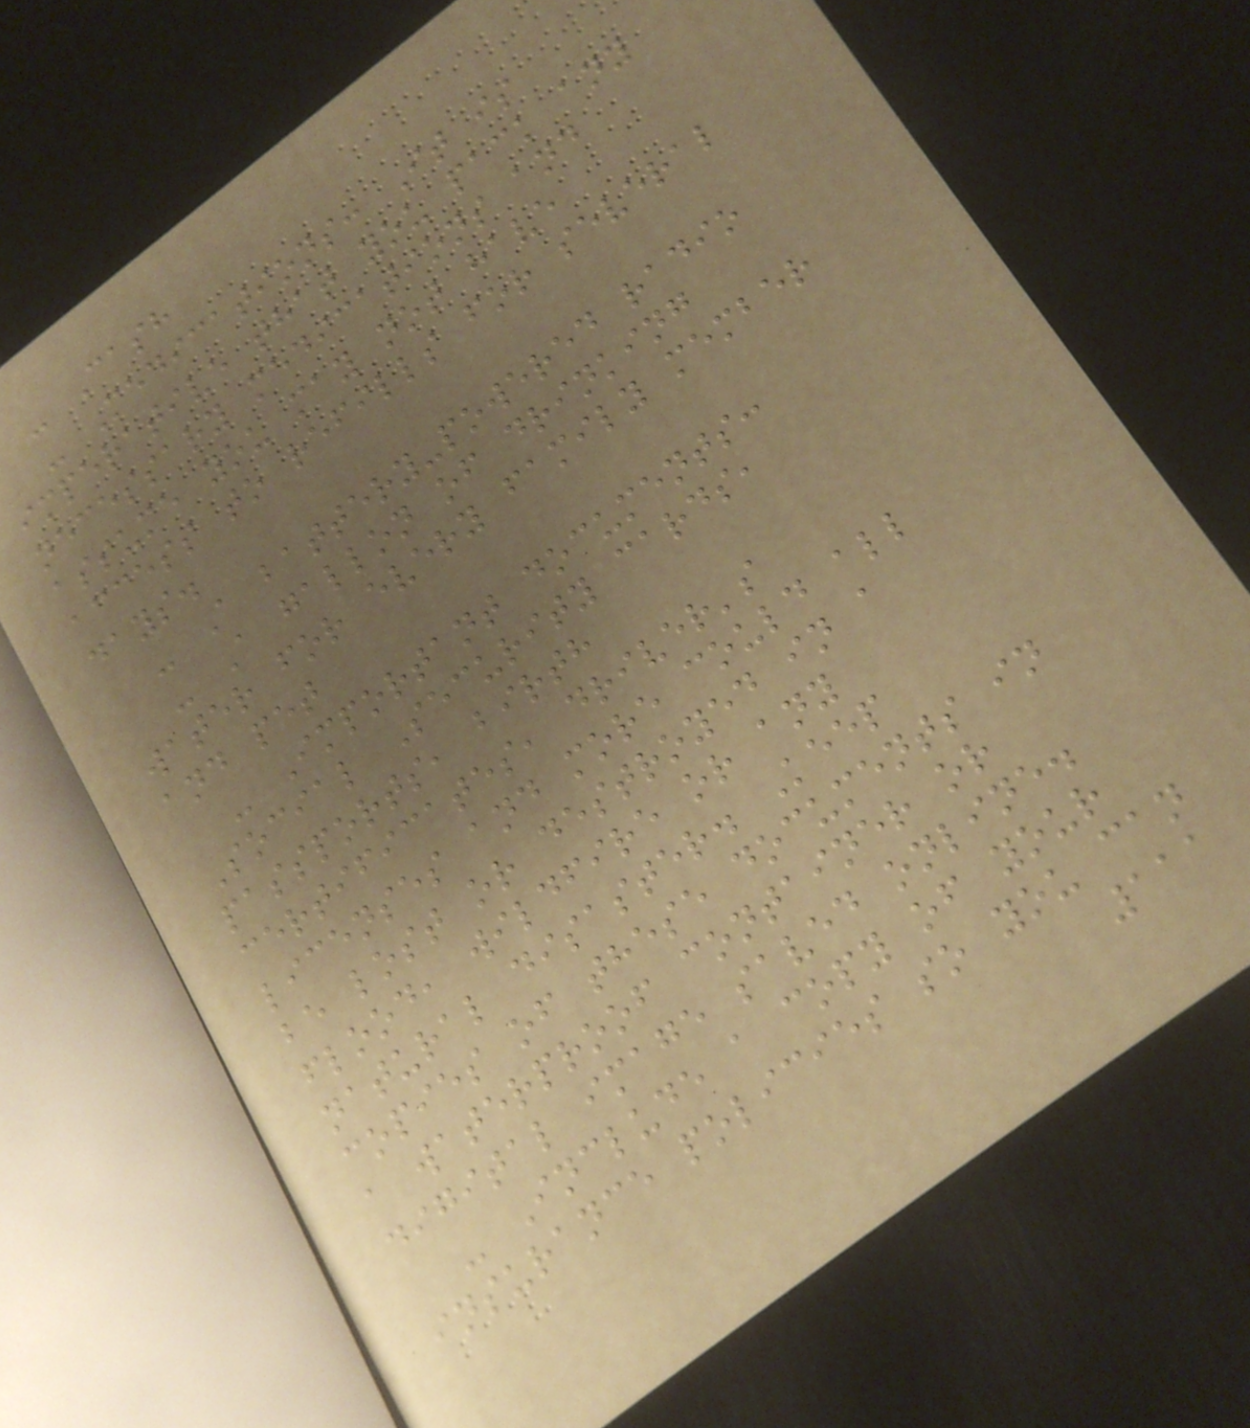- Cash
- Medications: It is
imperative that you pack any
necessary medications and
assume you may not have
access to refills for several
days.
- A battery-powered radio
- A gallon of drinking
water for every family member
and pet
- Important documents:
Social Security cards,
passports, birth
certificates, driver's
licenses and more could all
be lost or destroyed in a
flood, wildfire or any
natural disaster. Keep
copies of these documents in
a waterproof container or
digital image saved online.
- Include a copy of your
insurance policies so you can
111
